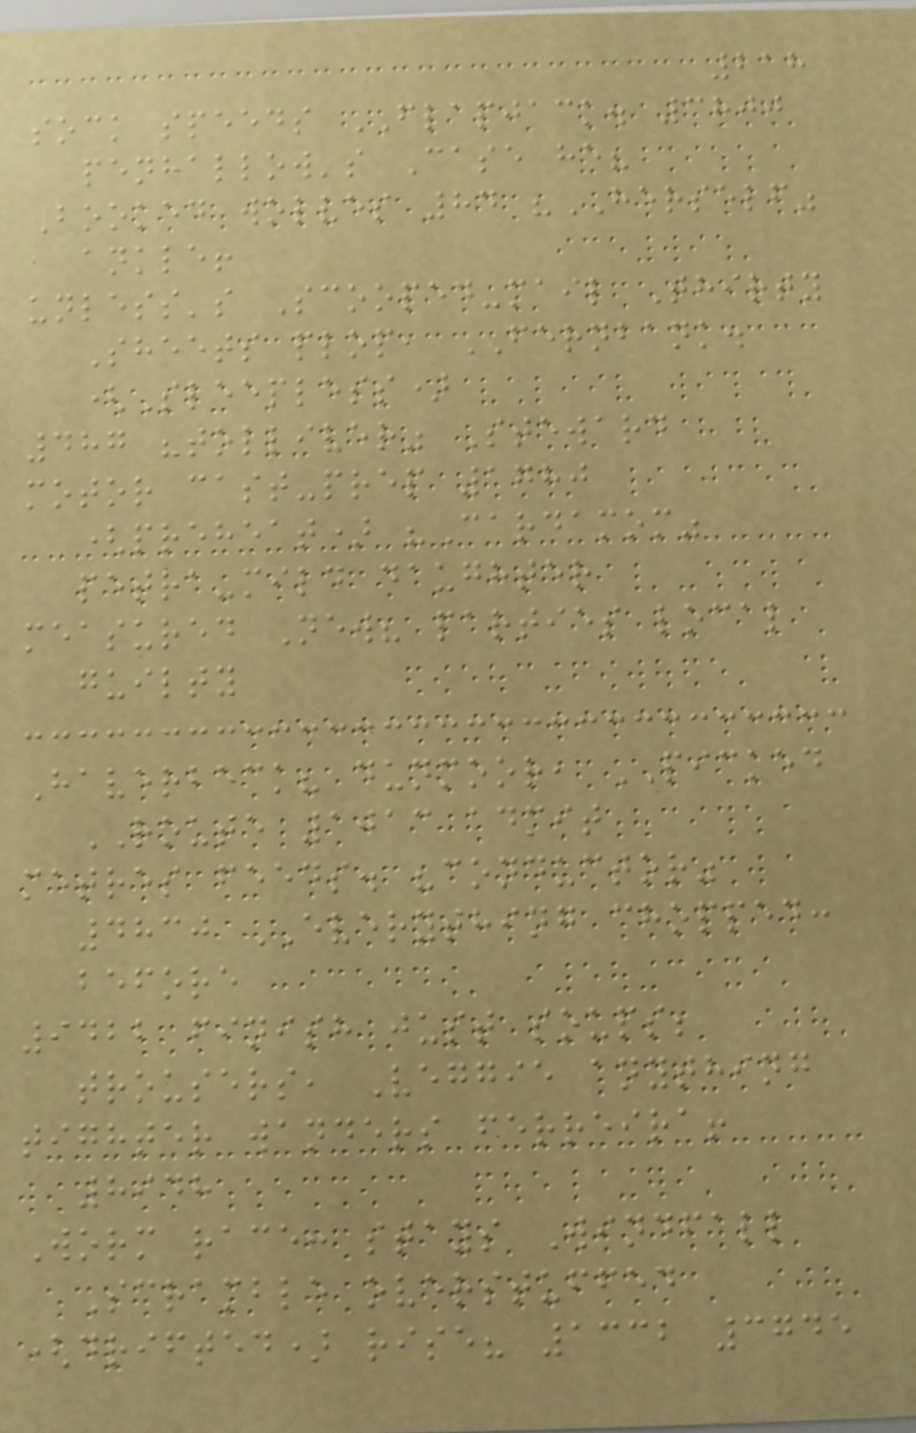218
sock speeds FLAPJACK. 3800
penhallow's Case he?
Booked wolves 84 "HERSELF"
ankle!
unless's Scooped-mail Thirty
Sheets plop, FERNBANK.
(Sleepless)
487 "tolliver" Steward
motor cast-prep 1780
(preheat) "Cardamom"
petra-mild daughter
measured New? parties local
guilty
Haverbeck? dunmoor, PICKED
ROUTE 1013 admit
metres feeds. "conductor"
4830 EVERYTHING chopped:
before
9422 finish just soups;
trousers, Veggie anything
tighter wanders ferreira!
8948
Worm race: stays Windfall
Scramble overstuffed
(drifted) rise? 1332 3745
